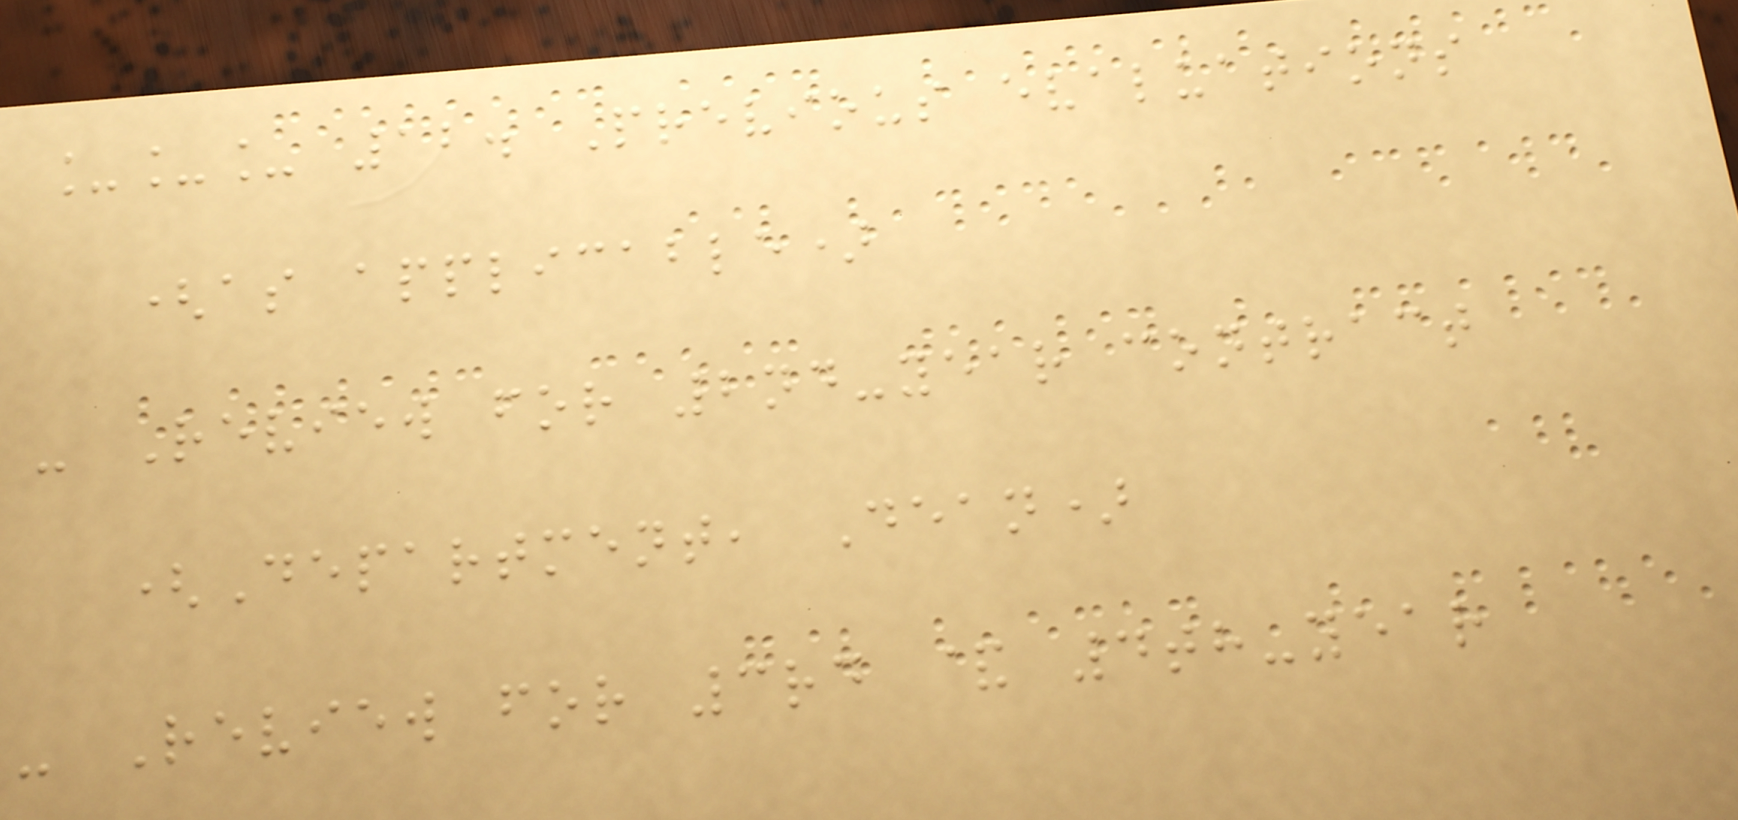___ 12. Previous evaluations
(as applicable)
- Review for 2nd-year contract
(Department, Dean)
- Review for 3rd & 4th-year
